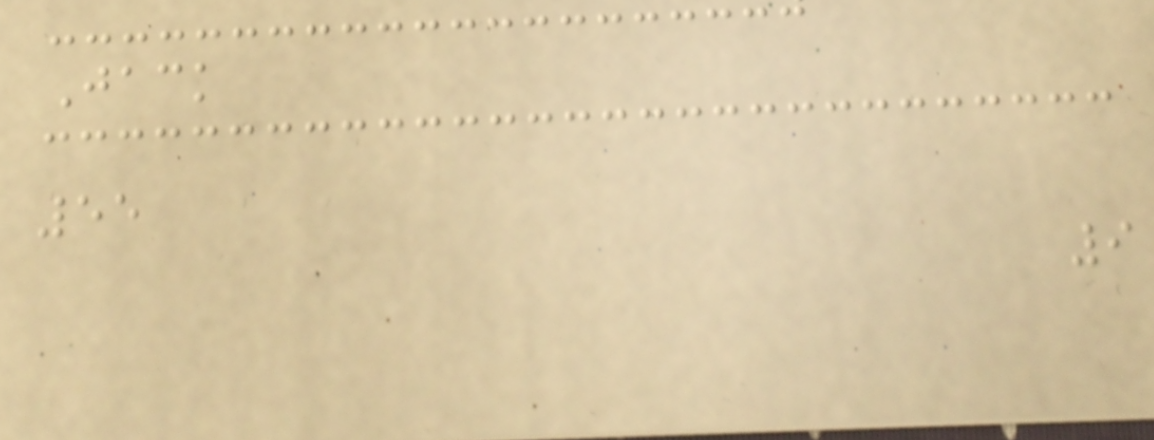Jack
55
9
